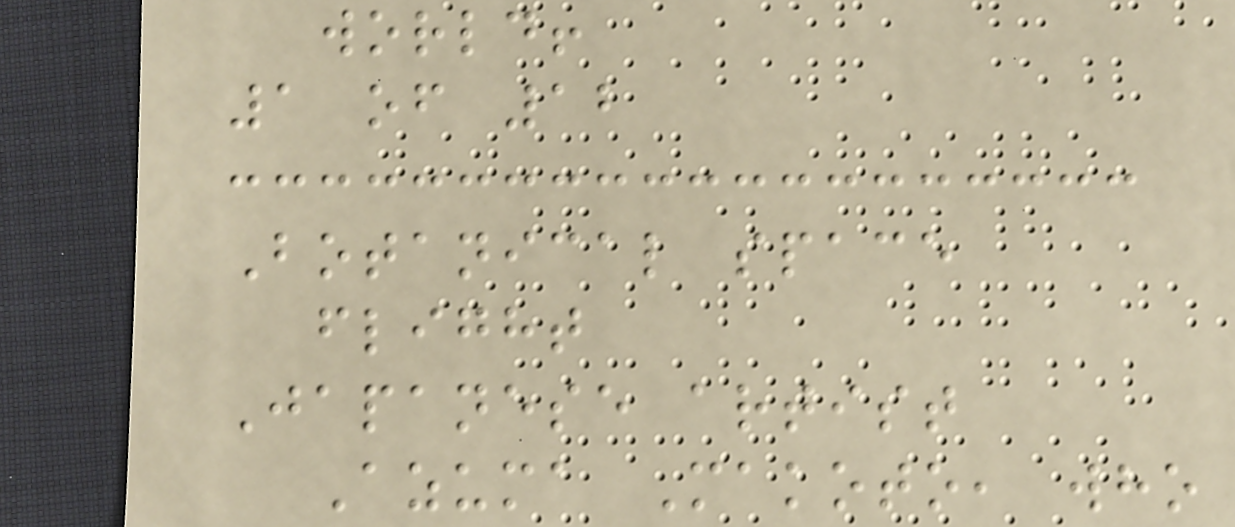world!
1 of 12
Botanical space
flight
Japanese artist
Azuma Makoto, who
